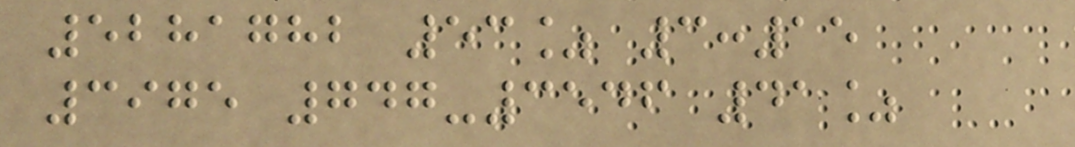5281782 53% 3:15
3975 747-3546 41%
